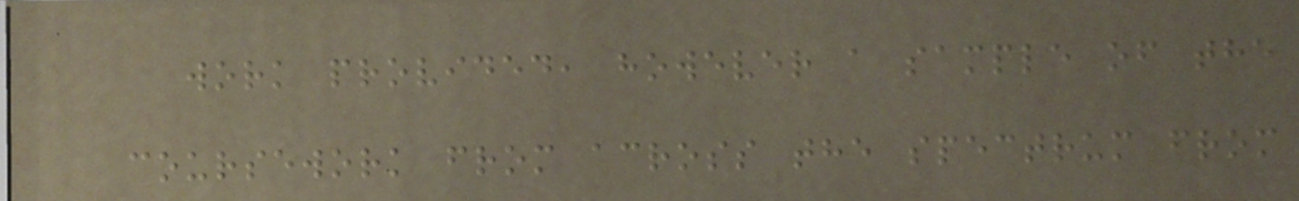work provided, however a sample of the
coursework from across the spectrum from
